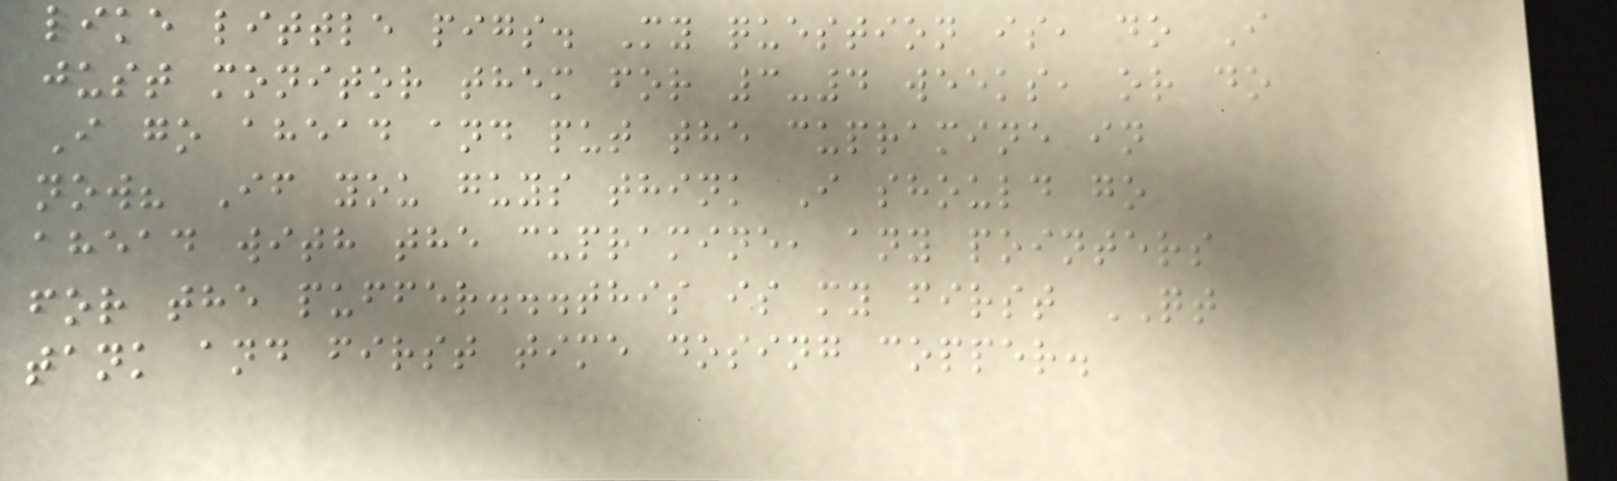like little pigs. My question is, do I
just monitor them for 3-4 weeks, or do
I go ahead and put the cupramine in
now? If you guys think I should go
ahead with the cupramine, any pointers
for the puffer...this is my first QT
tank and first time dosing copper.
